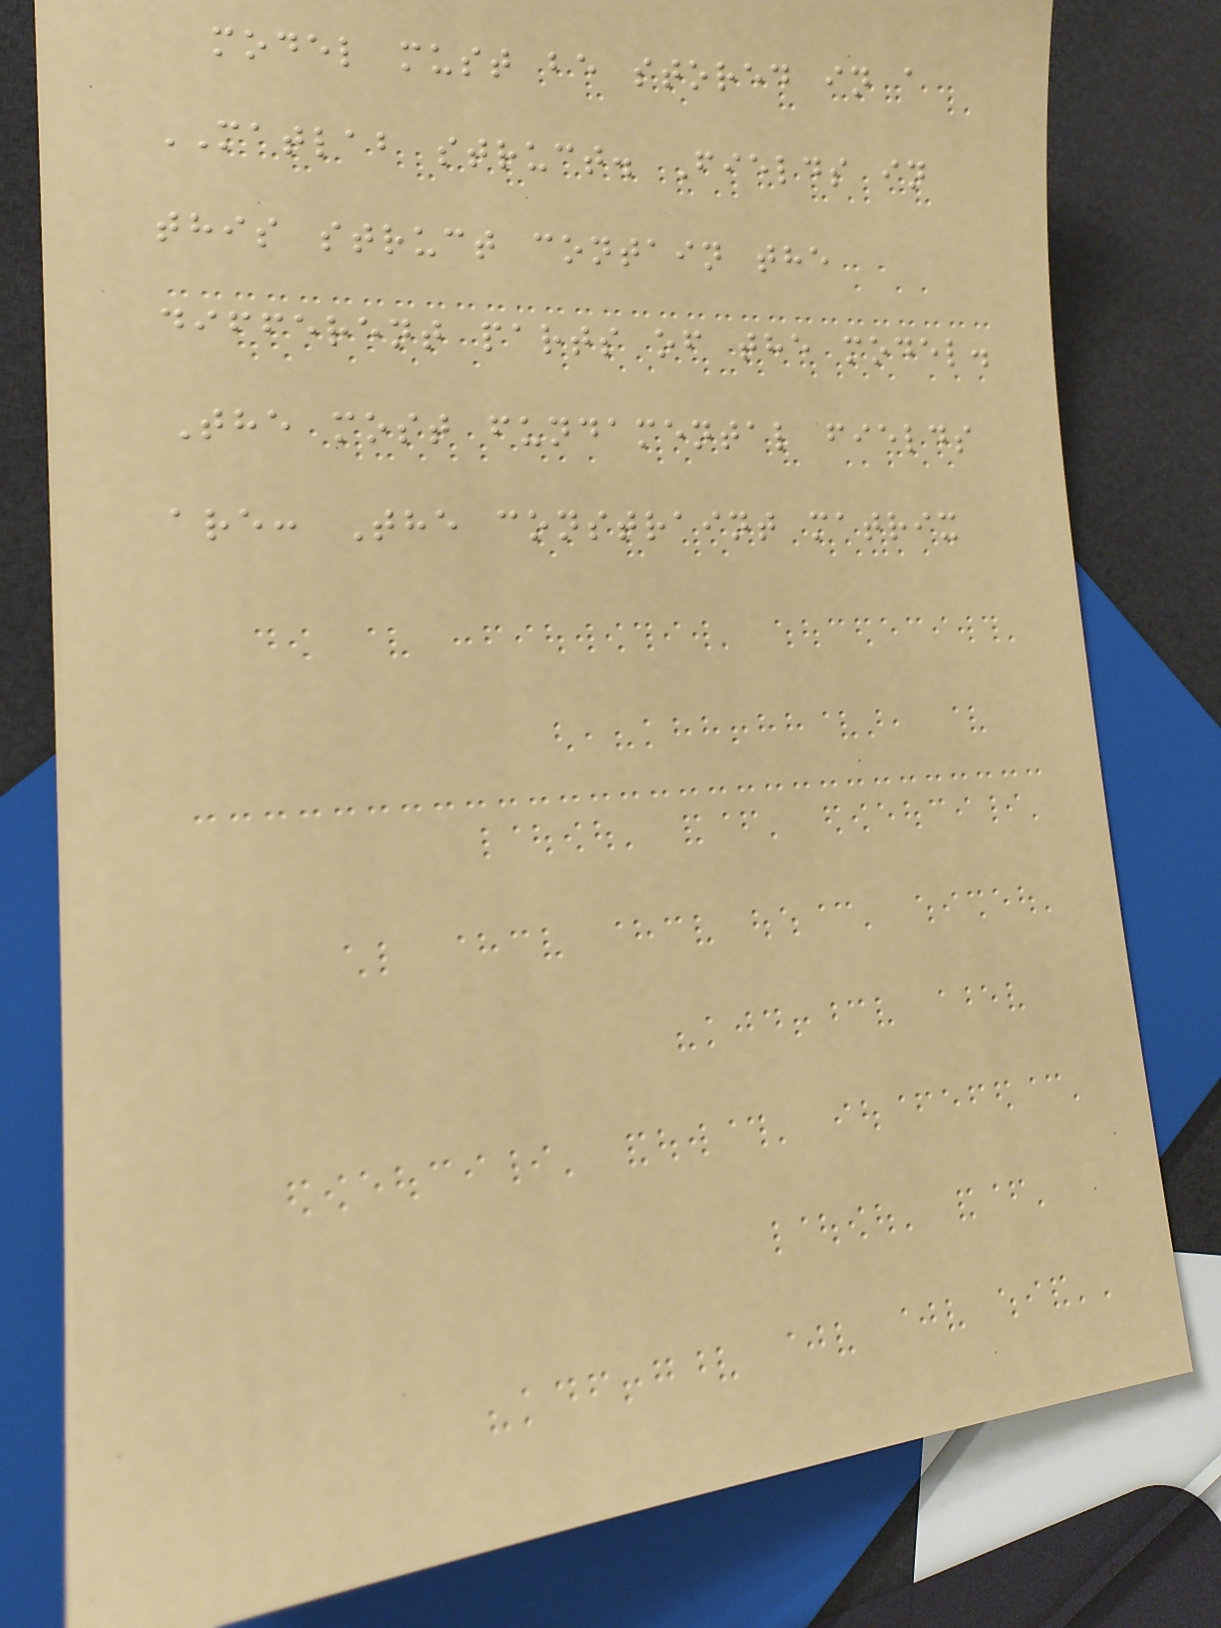model must be stored in a
MATLAB struct. Fields in
this struct contain the
different parts of the model.
The most fundamental fields
are: The constraint matrix
